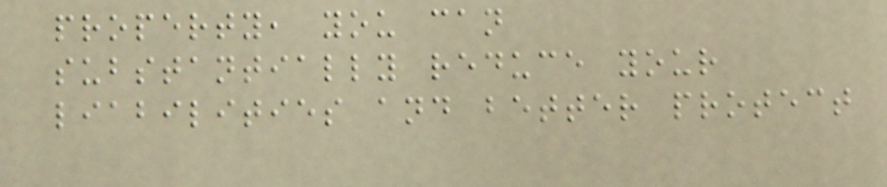property, you can
substantially reduce your
liabilities and better protect
